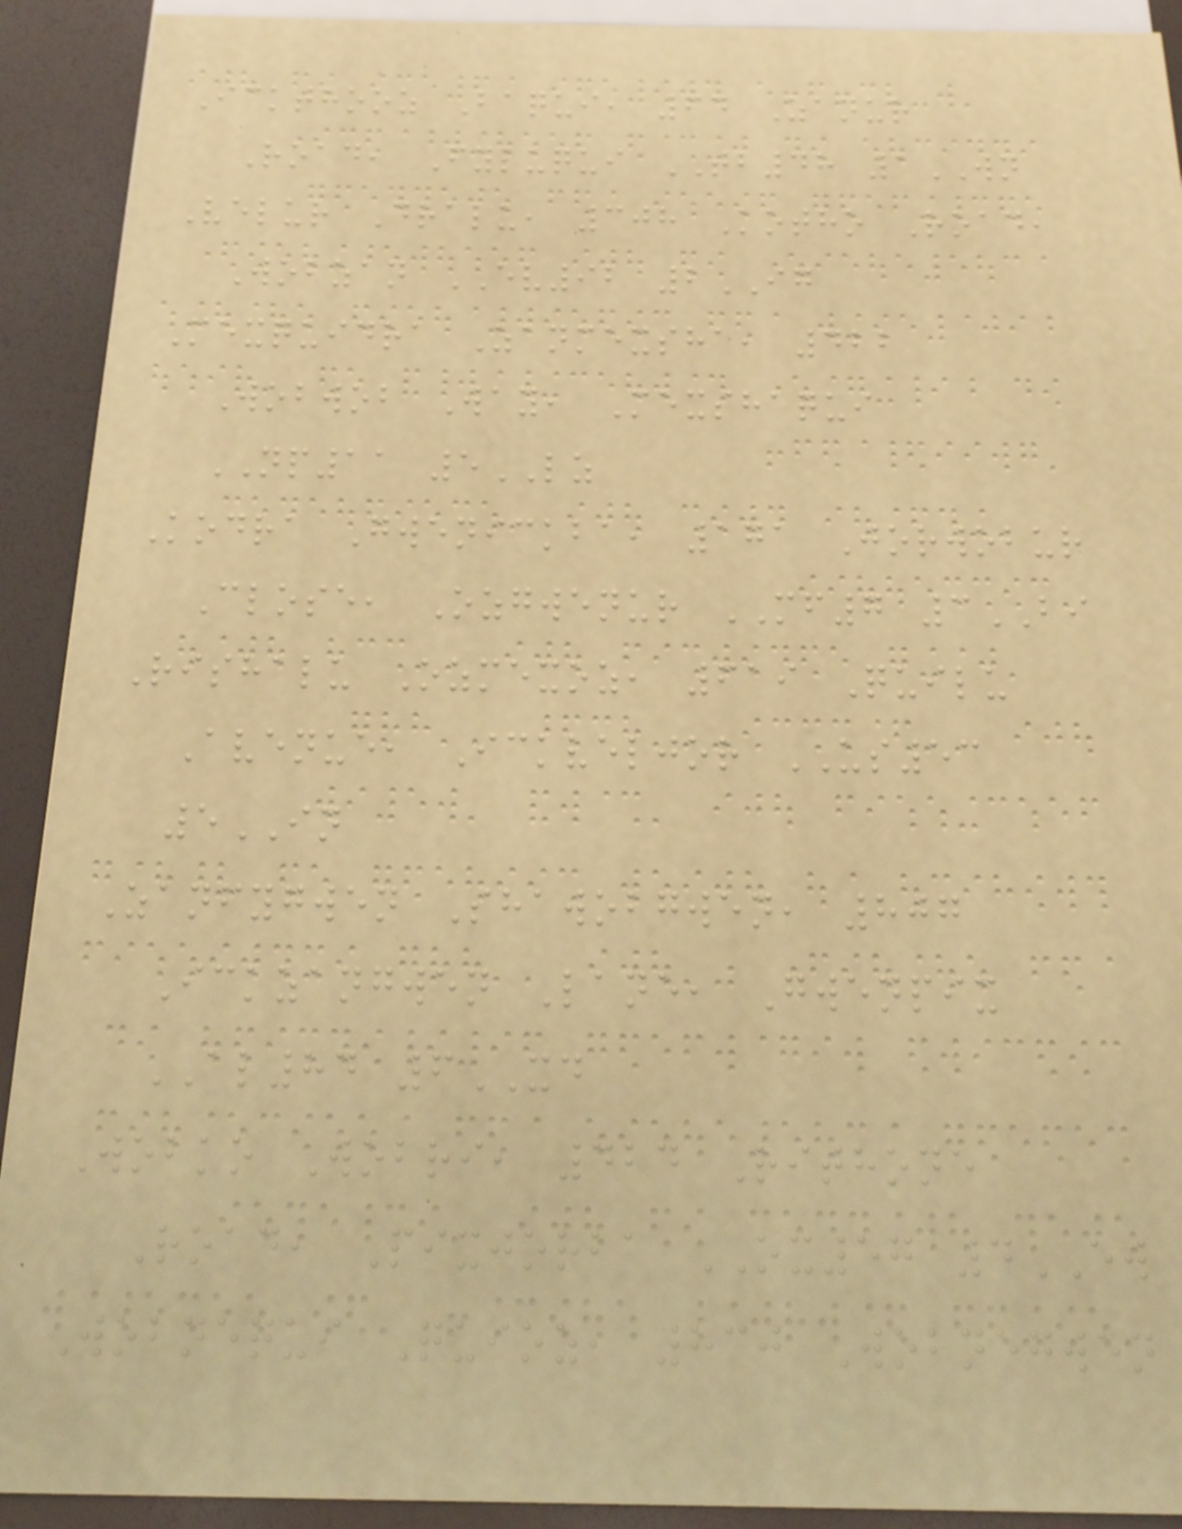Ickthooz Baqui, 64 Zanur
Road, Fyluqui TB48 1WN
Velur Dralu, 308 Kotho Road,
Wobzan EV92 2IG
Mexquidra Zanmexsha, 422
Wobwob Way, Mexshaqui
NP11 5LZ
Kodra Gwenickba, 171 Jorwobur
Close, Ozgwenur MF7 3BI
Rishalu Ozmexoz, 619 Quilu
Avenue, Ickveljor US53
5IN
Zanfygwen Shawobgwen, 807
Ickzangwen Lane, Gwenpix
AL84 6XD
Wobko Wobri, 424 Rithone
Road, Pixjorba OX57 4EW
Wobnequi Quioz, 830 Wobnegwen
